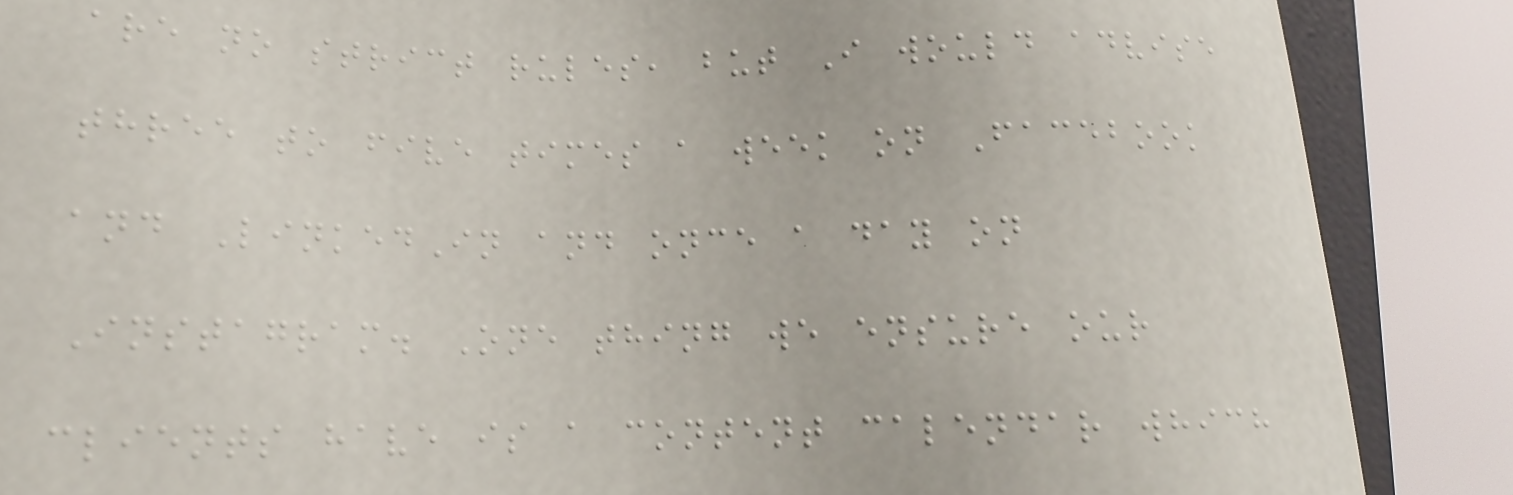are no strict rules, but I would advise
three to five times a week on Facebook
and LinkedIn and once a day on
Instagram. One thing we ensure our
clients have is a content calendar which
